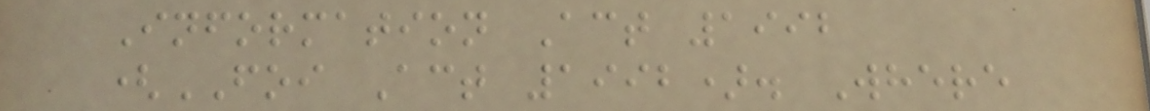Information Act 1992
(FOI Act 1992). Where
